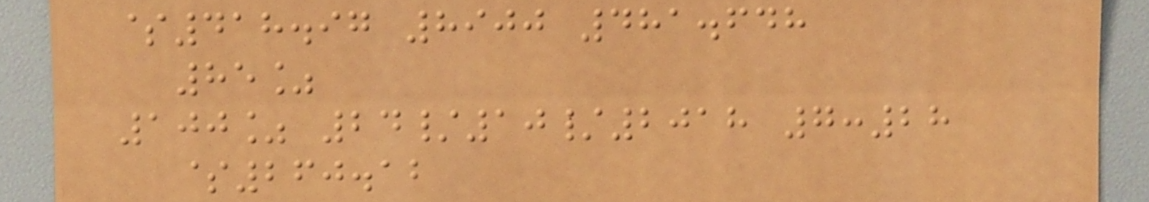$418.97 8900 481.648
85%
100% 24/10/2018 7:28
$260.12
